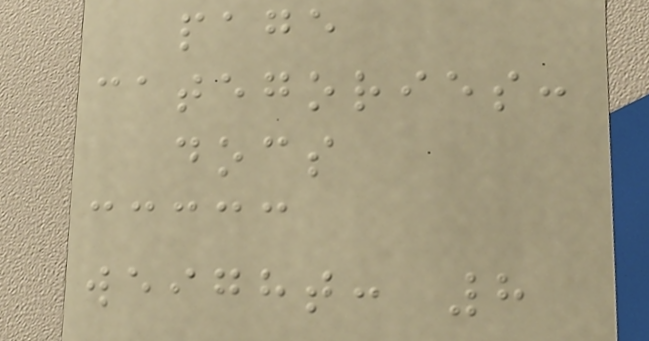page
categories:
docs
weight: 8
